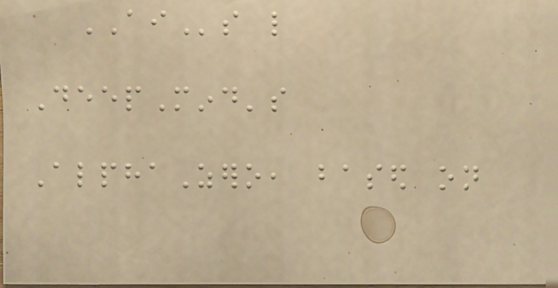AIs like
DeepMind's
AlphaZero, based on
